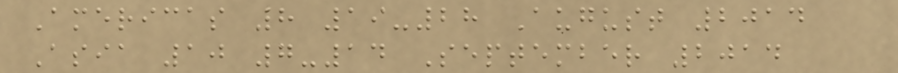Americas 8 19-28 August 2014
Asia 10 7-14 September 2014
